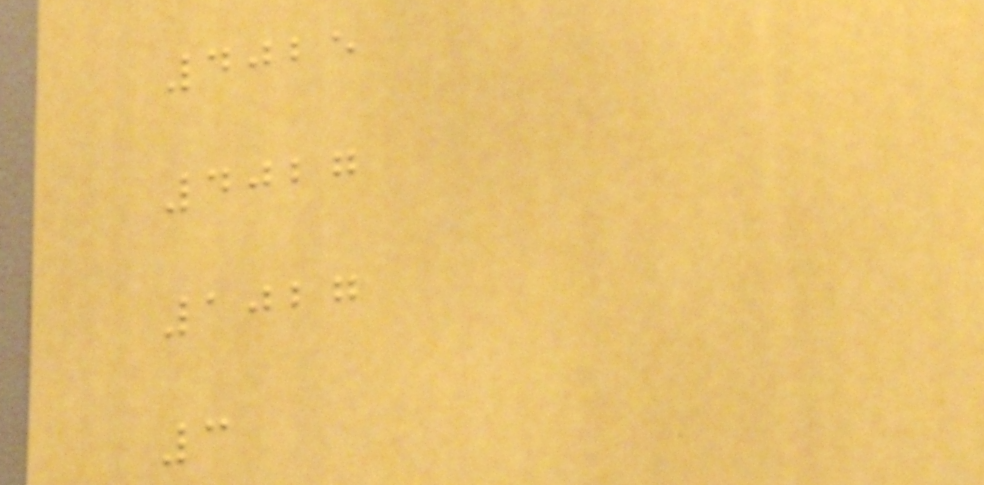4025
4027
1027
3
